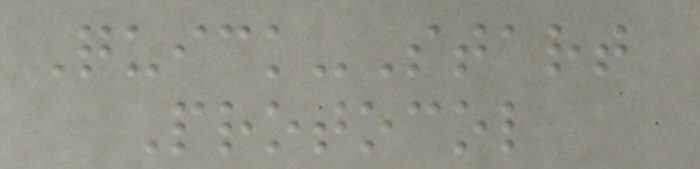Quick-Start
Protocol
